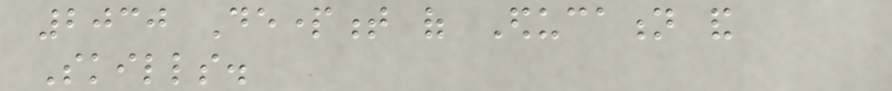2030 Department of Education and
Skills.
